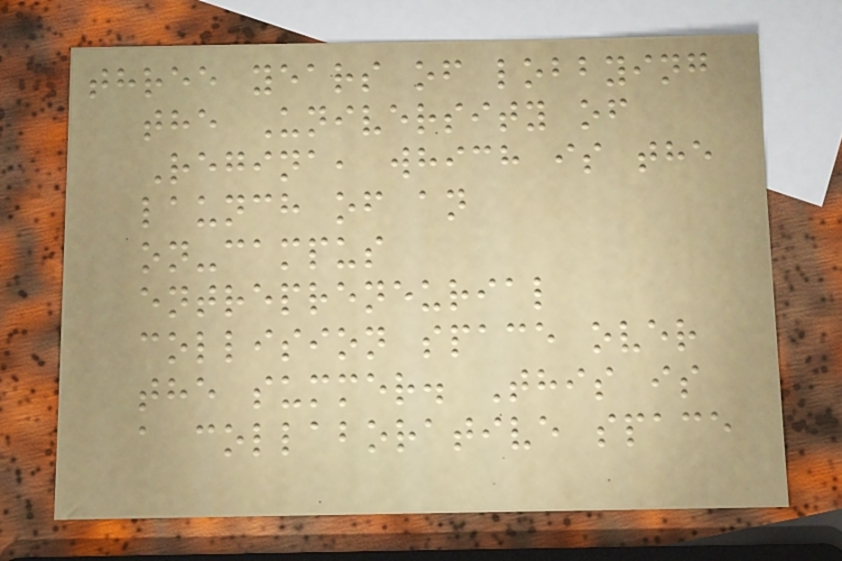three years of lobbying
the University of
Regina, which is the
launch of an
on-campus
entrepreneurial
collision space over
the summer. This is
a collaborative space
